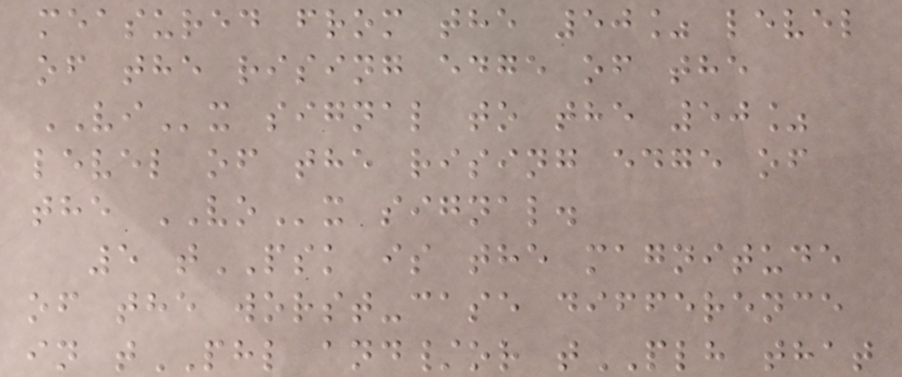measured from the 50% level
of the rising edge of the
VIx signal to the 50%
level of the rising edge of
the VOx signal.
5 tPSK is the magnitude
of the worst-case difference
in tPHL and/or tPLH that
